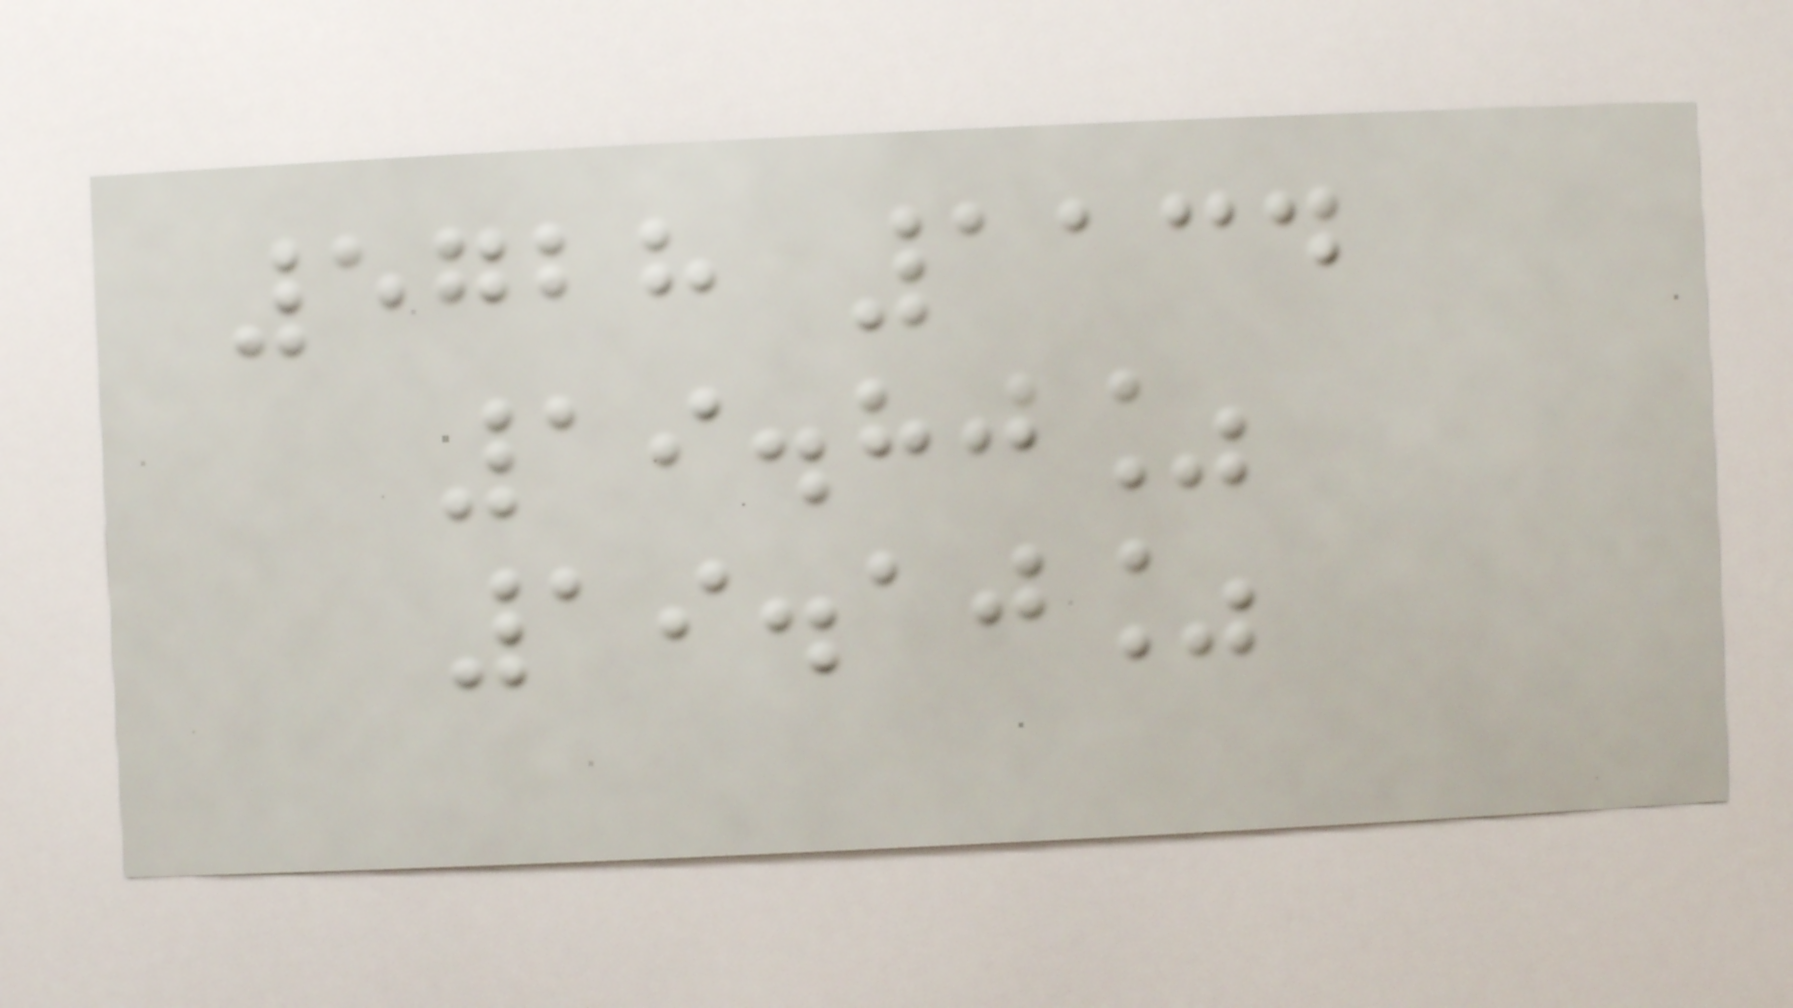5728 1134
19.80%
19.10%
